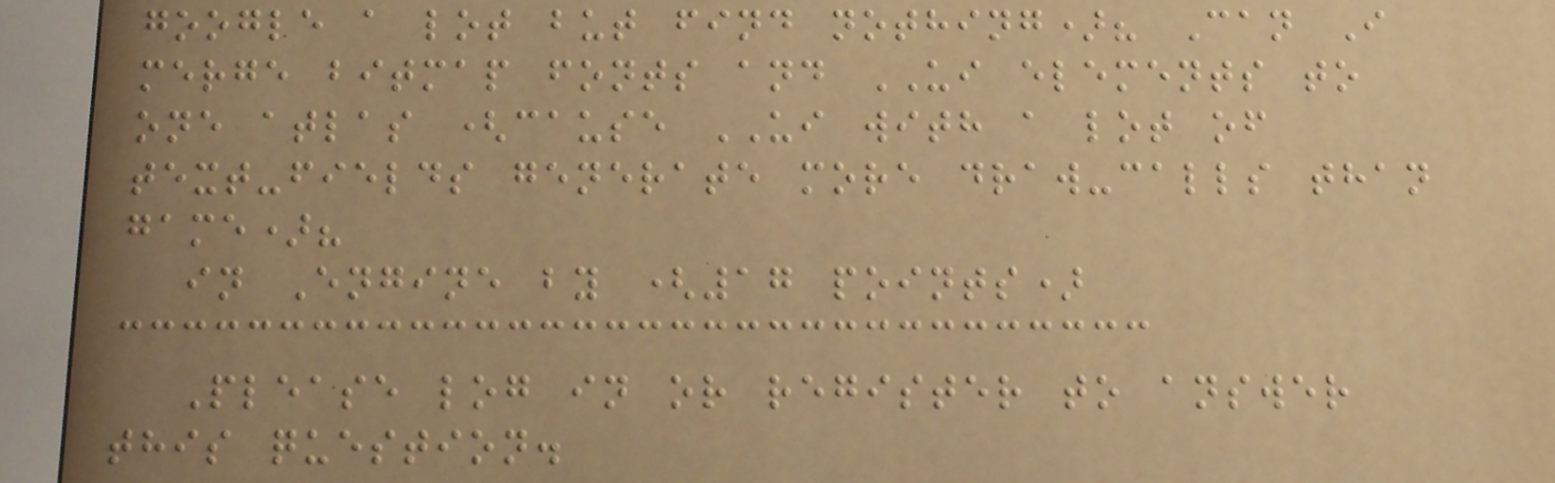google a lot but find nothing)? Can I
merge bitmap fonts and UI elements to
one atlas (cause UI with a lot of
text-fields generate more draw-calls than
game)?
in Engine by (17 points)
Please log in or register to answer
this question.
